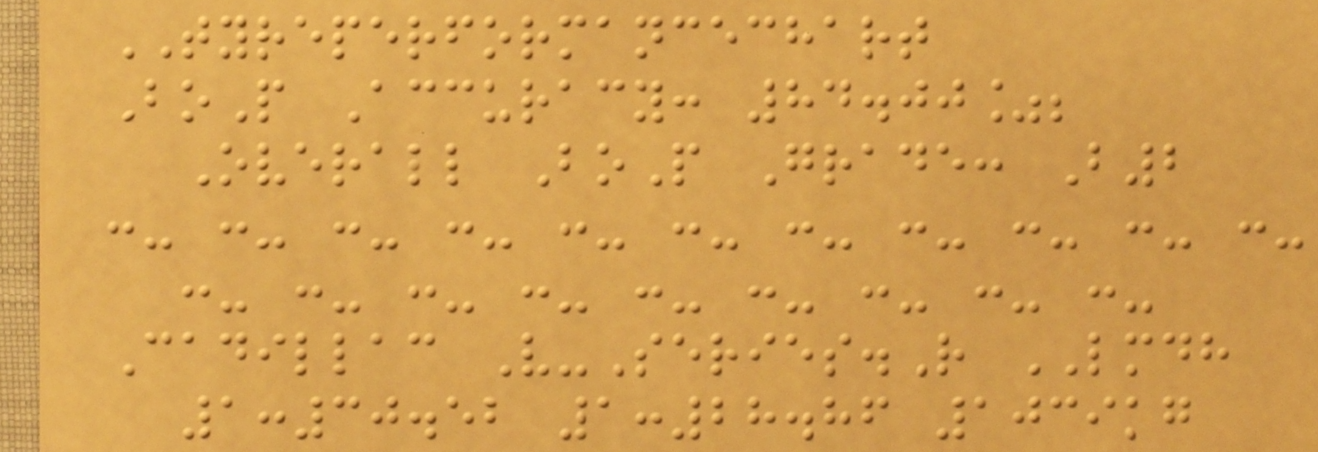TYREPERFORMANCECHART
BoP Accuracy: 84.00%;
Overall BoP Grade: B2
:- :- :- :- :- :- :- :- :- :- :-
:- :- :- :- :- :- :- :- :-
Cadillac V-Series.R LMDH
1:30.52 1:28.86 1039kg
